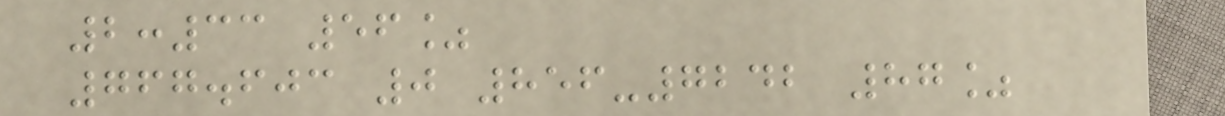2:33 56%
767.603 0 856-7242 87%
